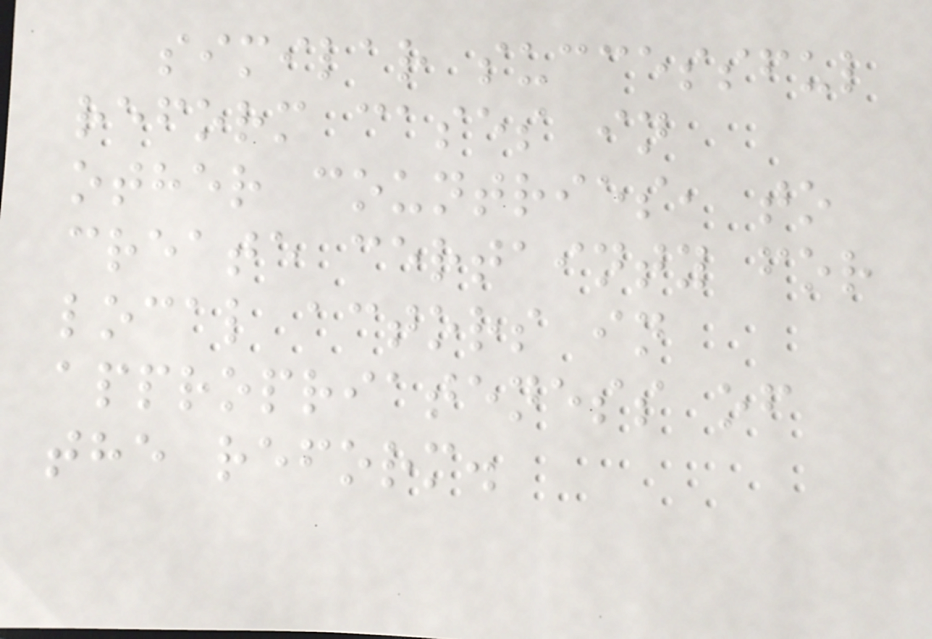similar successful
reform cases in
other countries, to
create certainty for
local actors in
appropriateness of
the reform.
